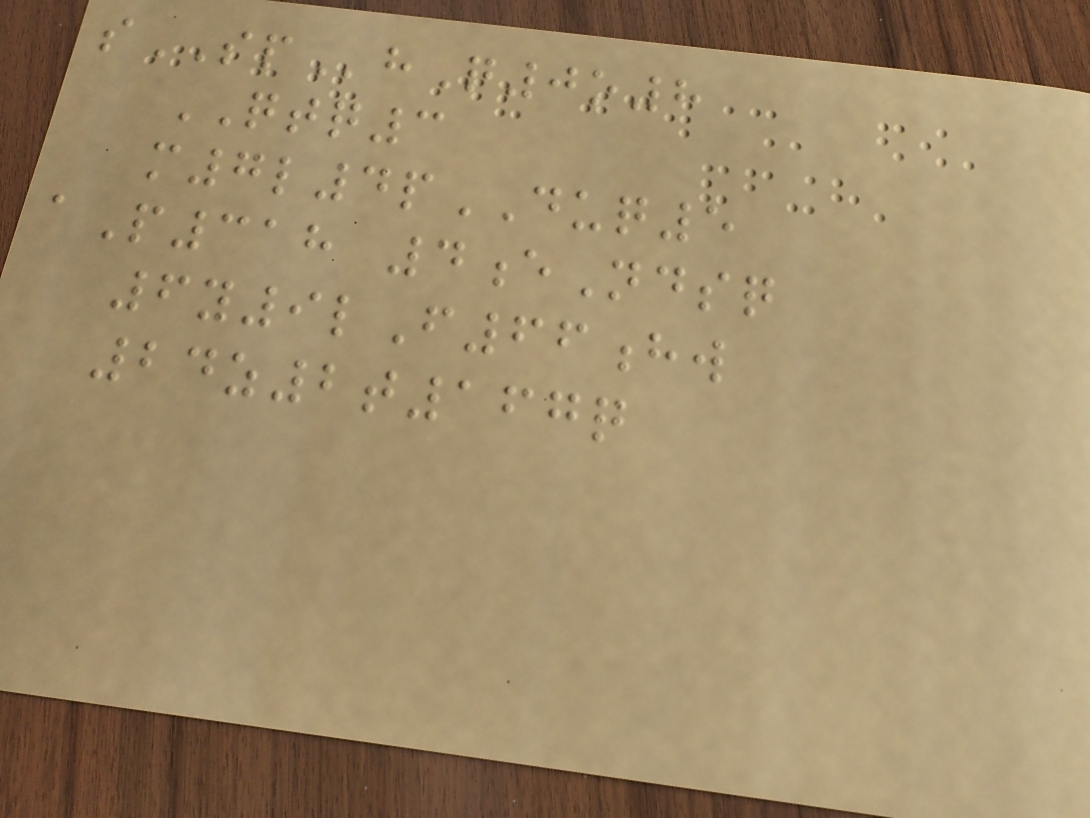sSPhQ0o8
QTQ3
m7l4pDUQ5
aP318 4eNdsq
6y9lF66hw
24z2t167q
